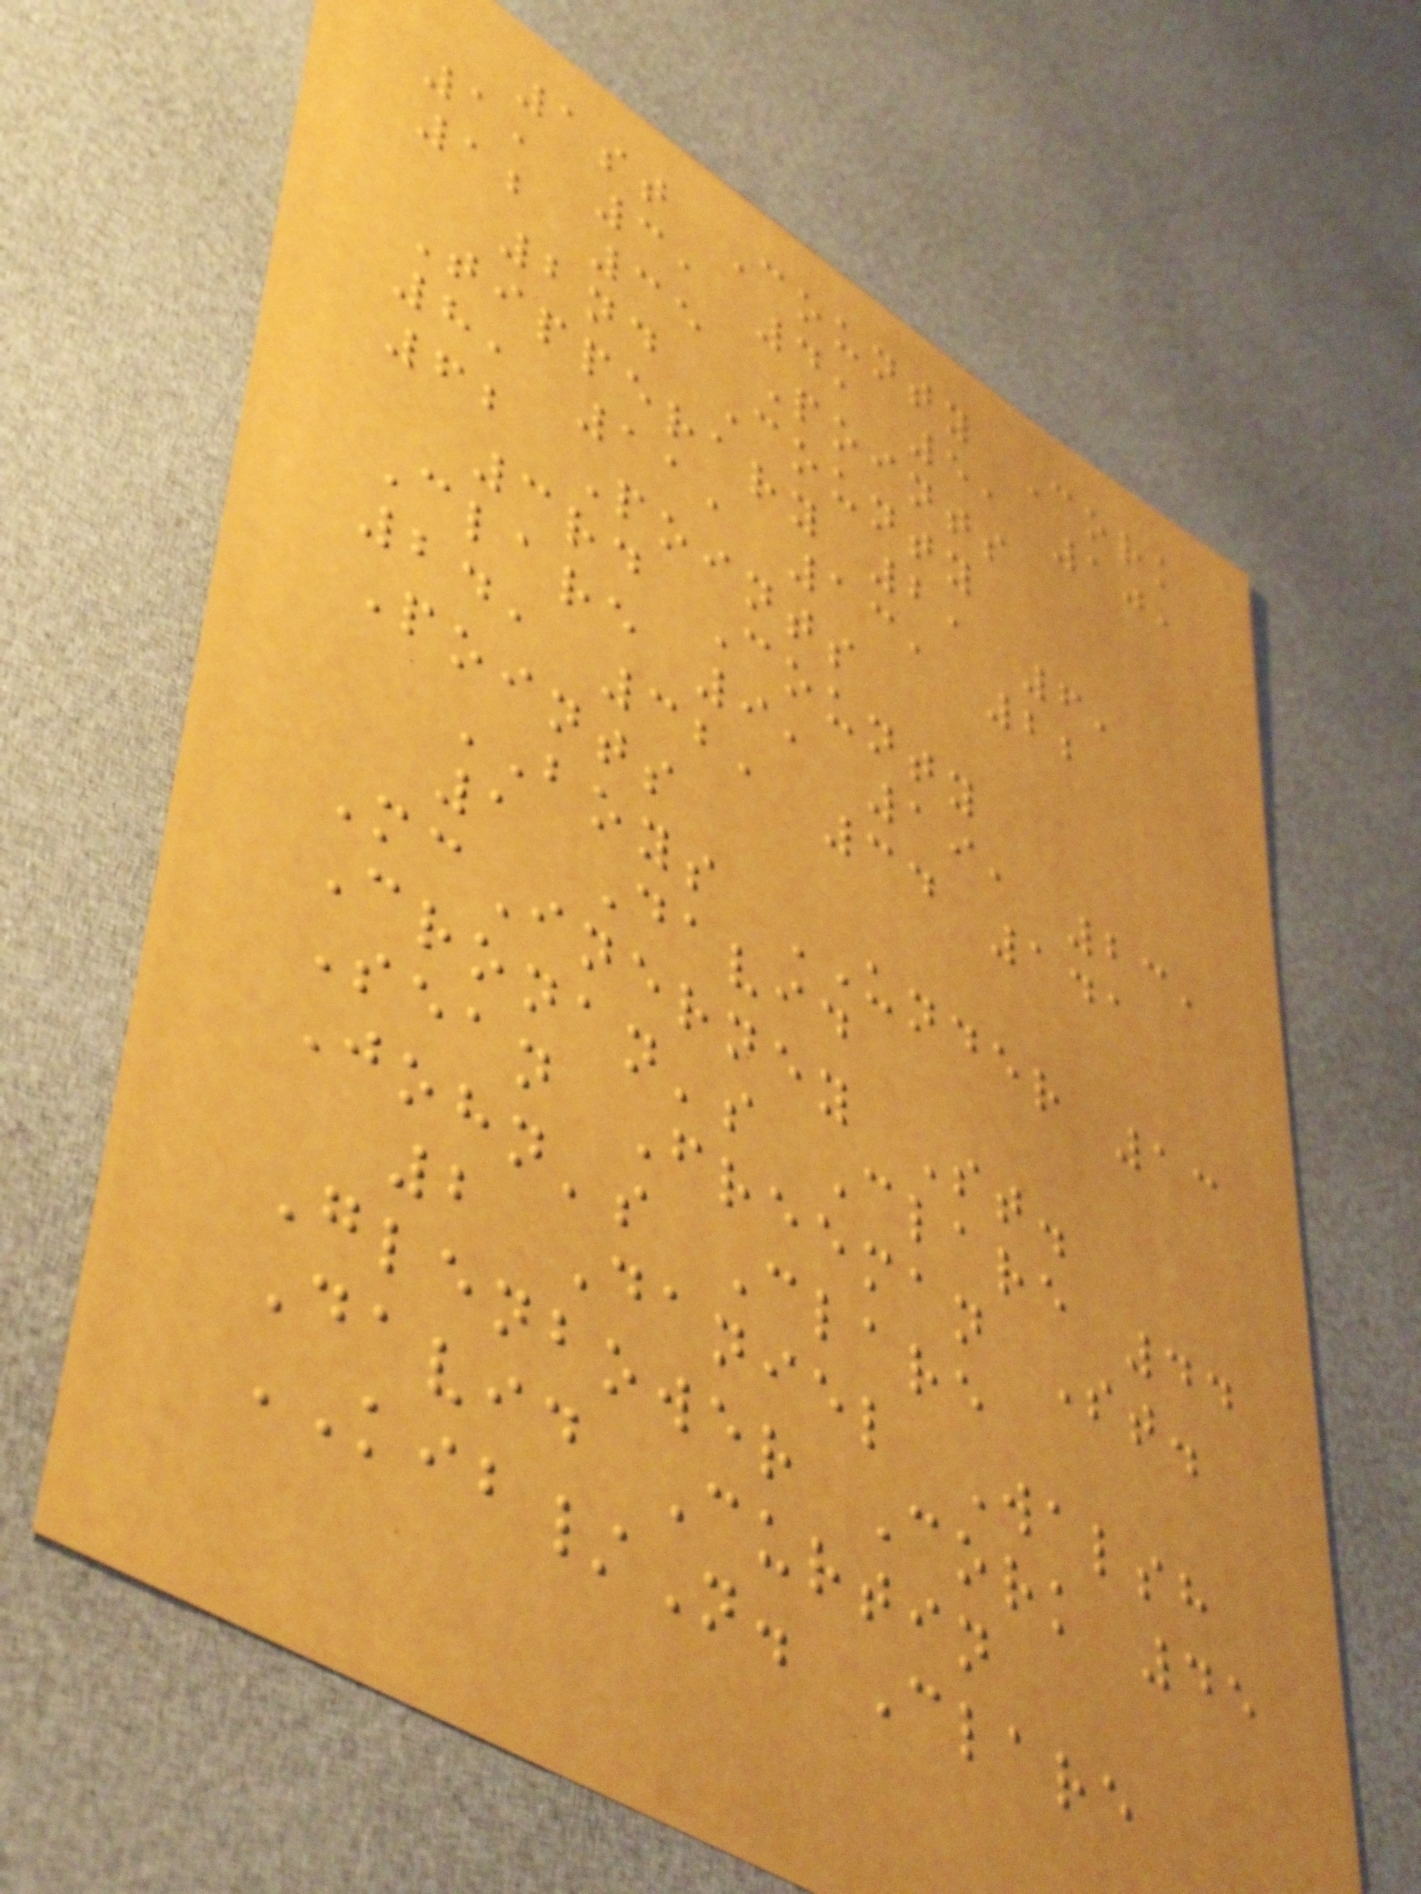1st County Cork
1, 3, 4, 5, 10,
12 35 Points
2nd County
Tipperary 2, 6,
8, 11, 13, 22
62 Points
3rd County
Clare 9, 19, 23,
24, 32, 34 141
Points
BOYS UNDER 13
1 David
McInerney St.
Cronan's Clare 44
Sean Freeman St.
John's Clare
2 Daniel Walsh
Glenbower Cork 45
David Curtin
KIB/N. Clare
